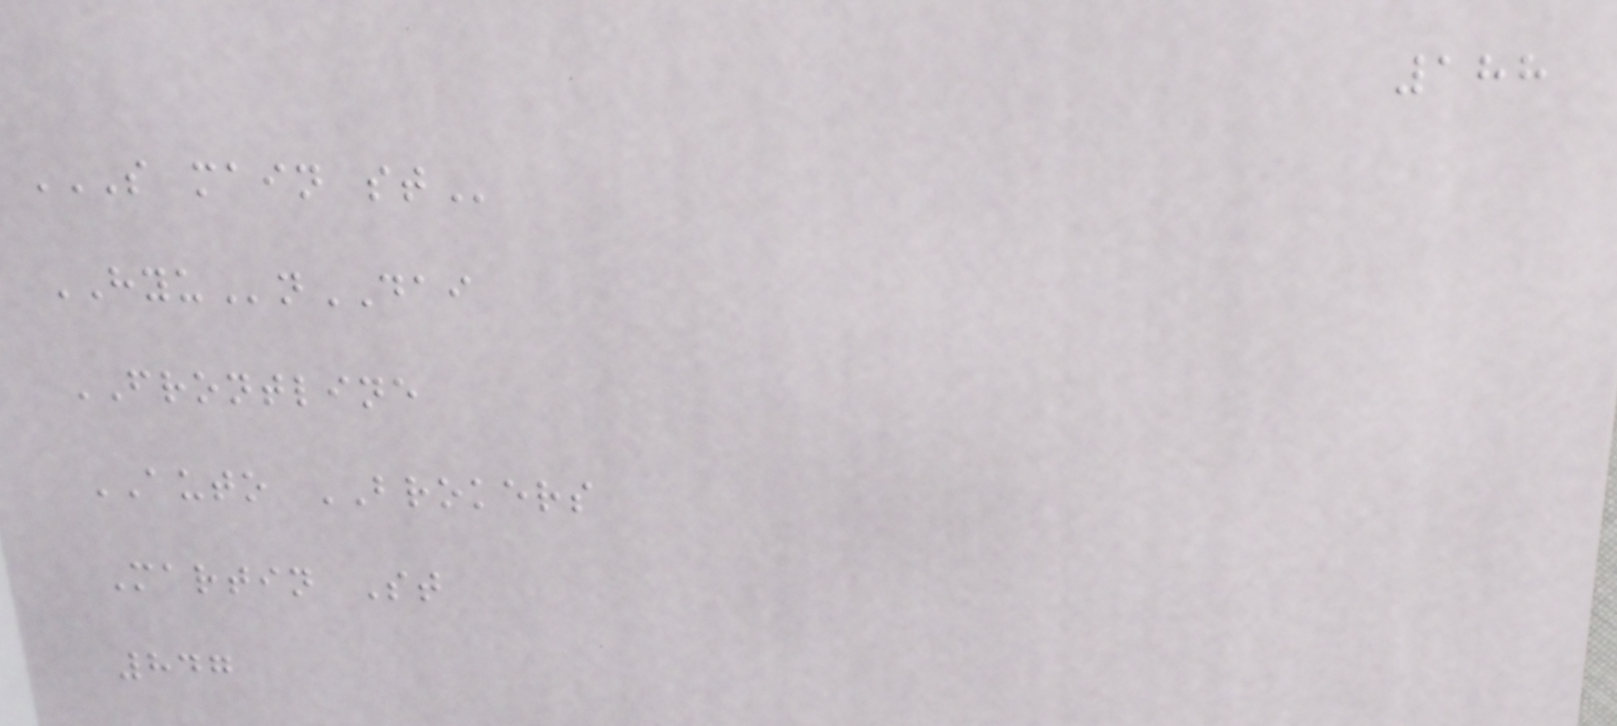188
S MAIN ST
HYUnDAI
FRONTLINE
AUTO BROKERS
Martin St
847
